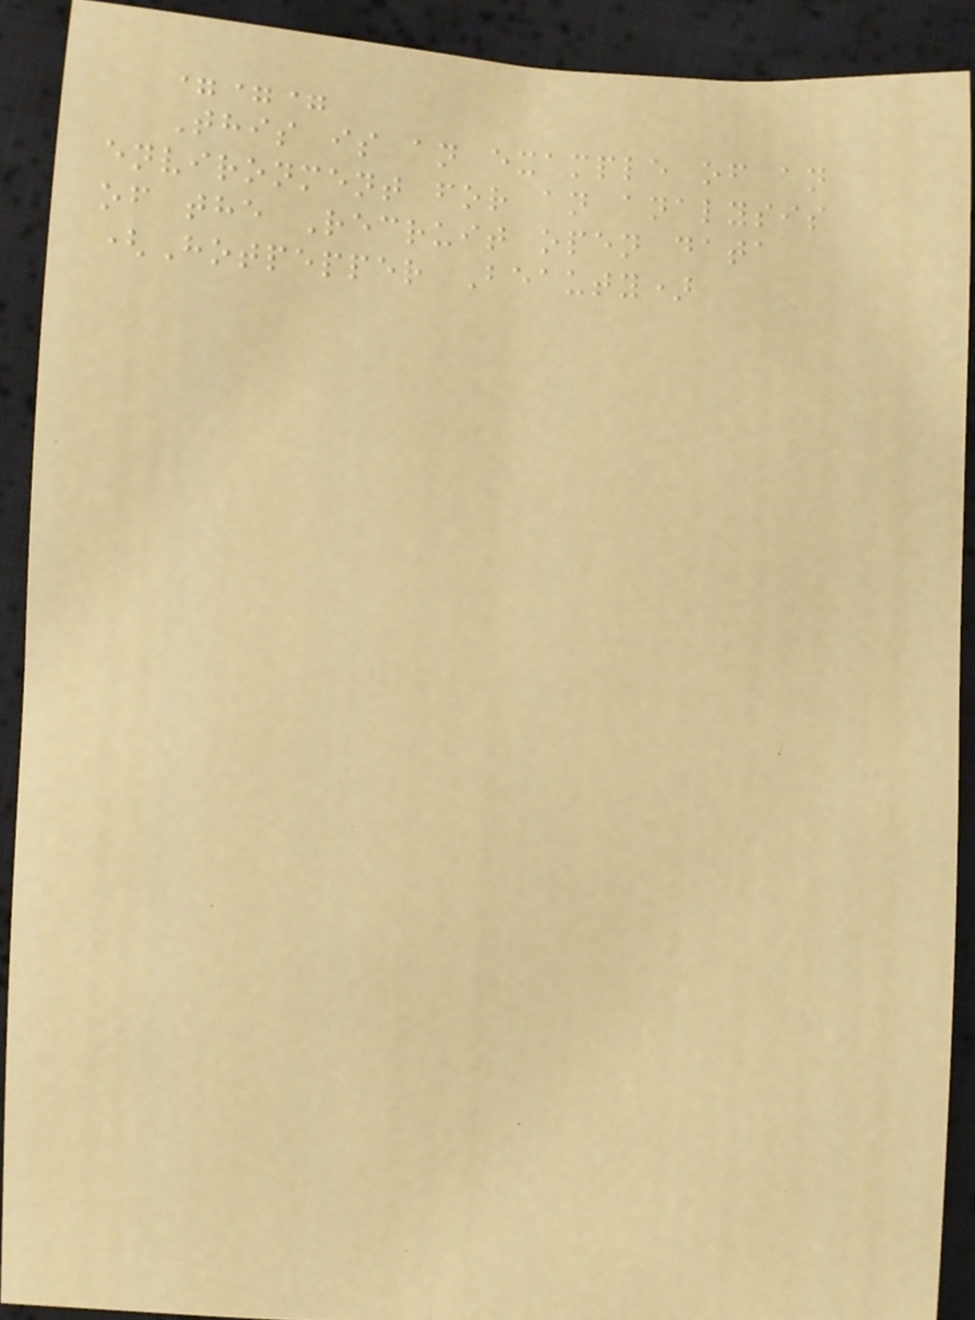===
This is an example of an
environment for an analysis
of the Recruit open data
(Hotpepper Beauty)
